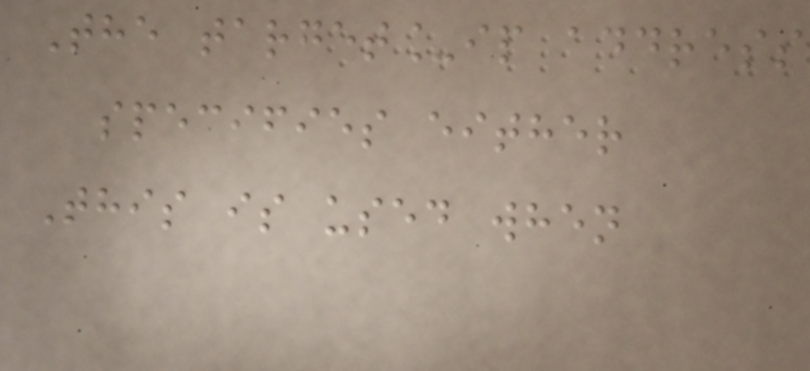The target_ip address
specifies either
This is used when
